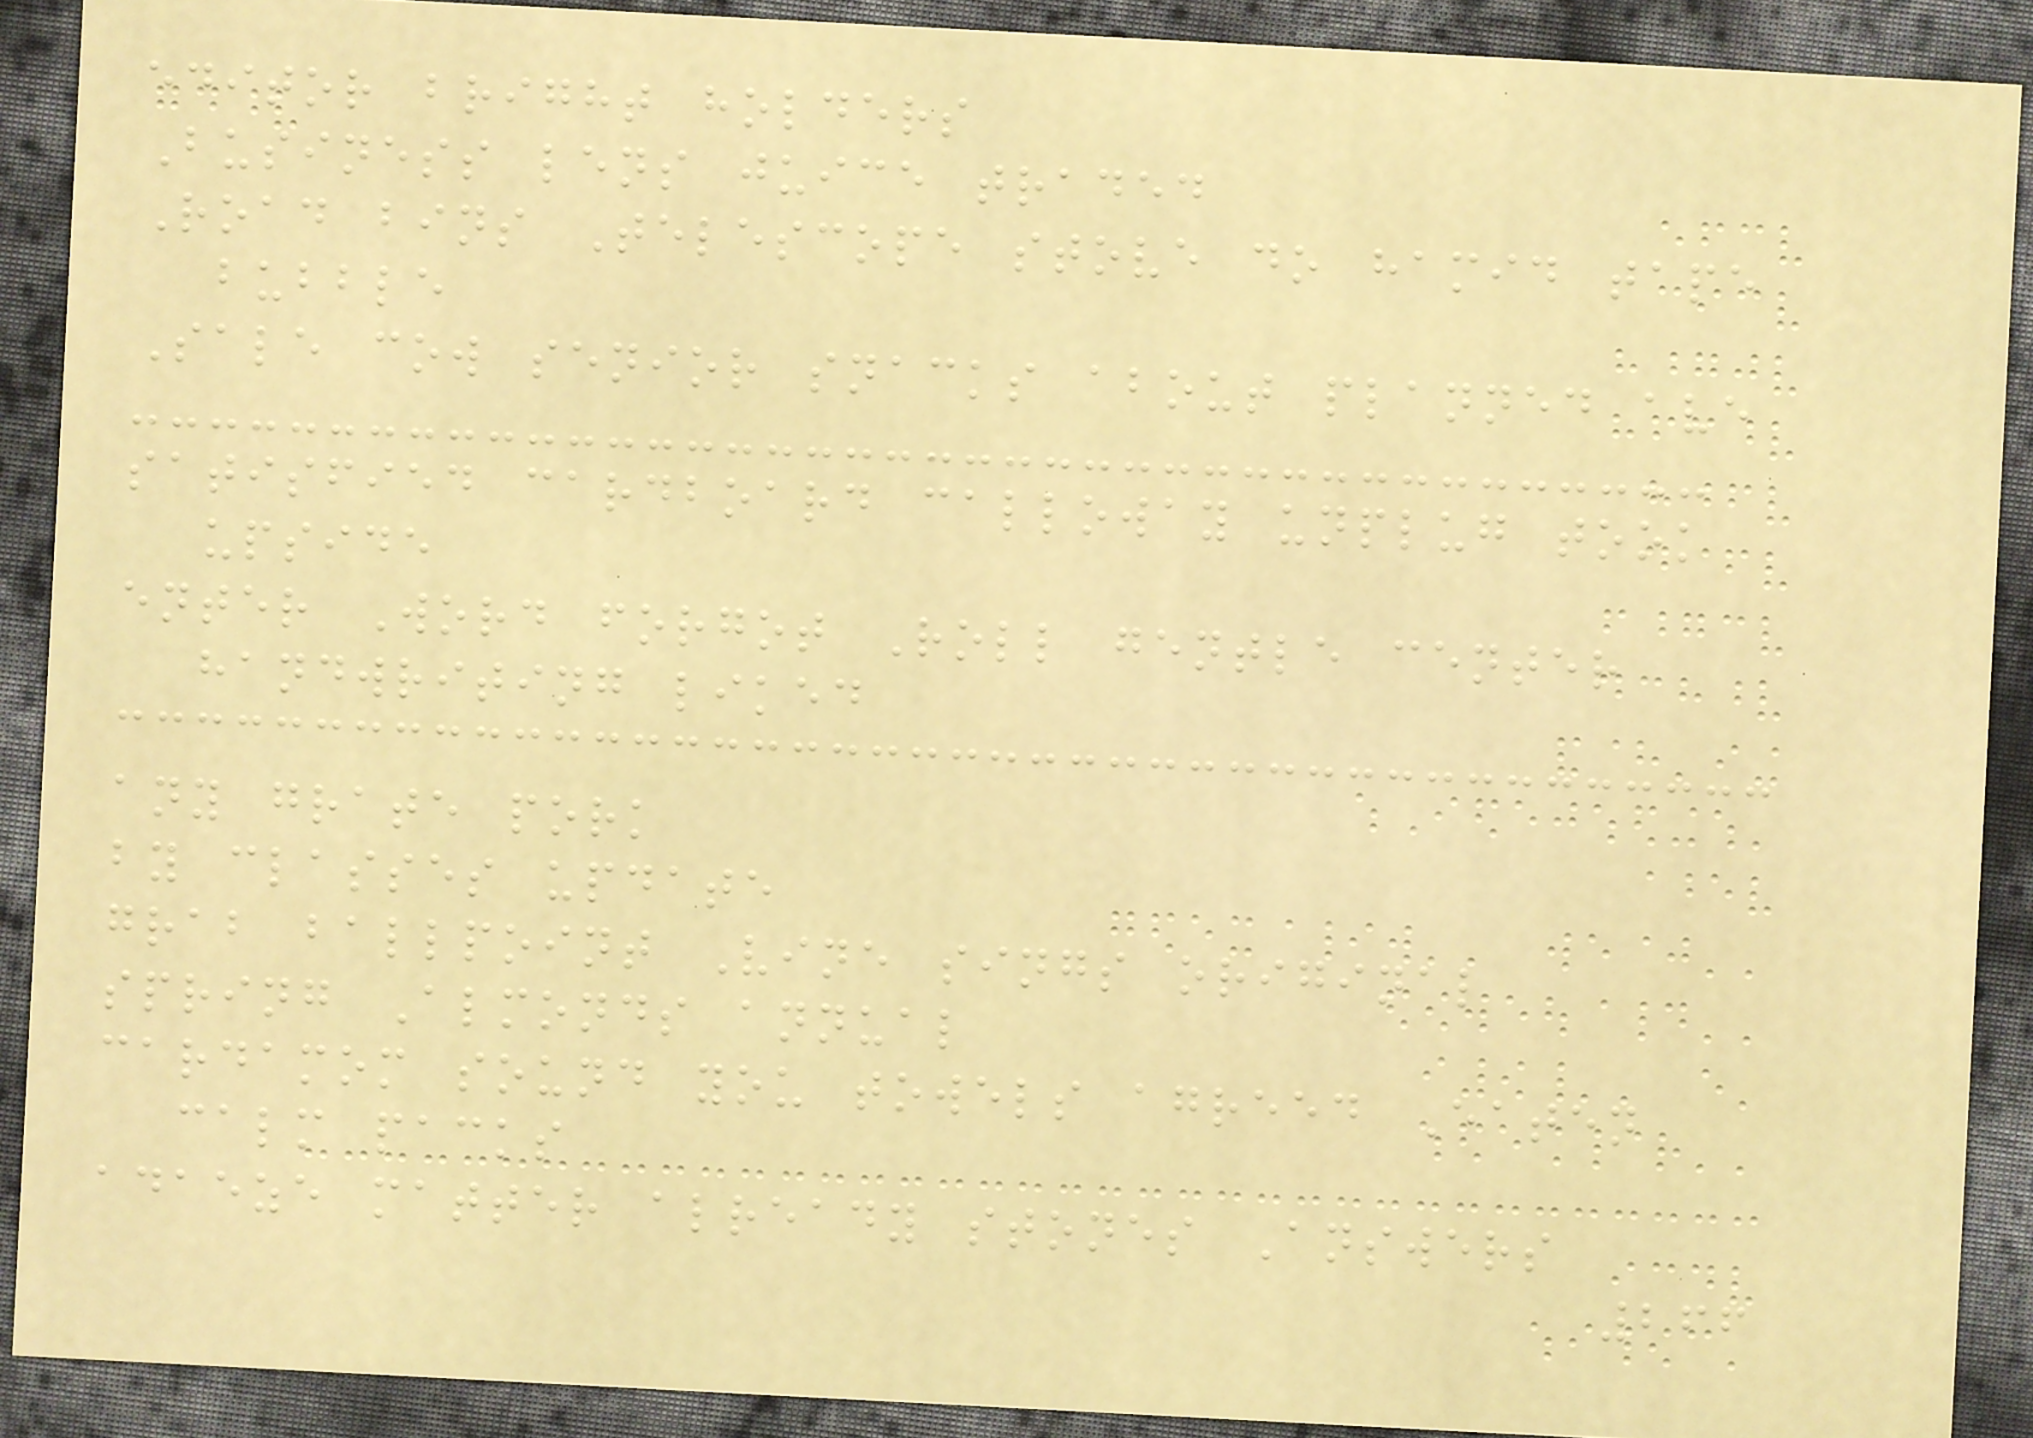editor bright holders
Business lens juice traded
Road bins Telescope stove do hamid tape
bubble
Sale cow senior snacks about planned ave
satisfied cardboard calloway unplug took
upside
enter Word forgot Roll gentle center
handwriting liked
any grate pork
by classes update
grab ballpoint Vine sings original
spring Almonds annual
cardamom sound you towels agreed Eaten
calm packs
adaeze matter already stones Answers
266
